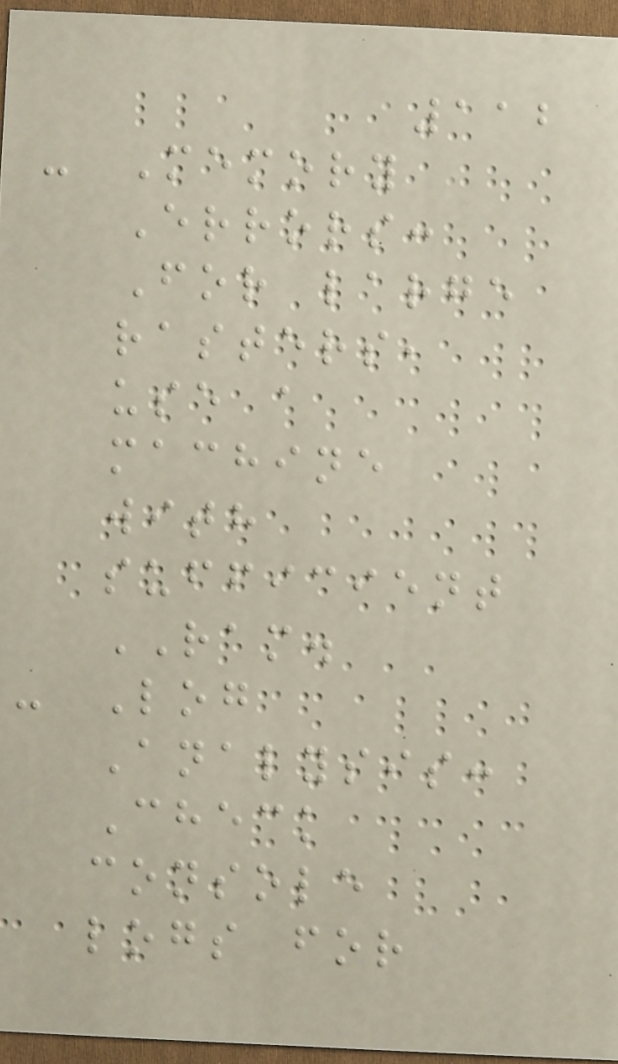112
- Memory
Errors:
For large
rasters,
use a
machine
with
sufficient
RAM.
- Log
Analysis:
Check
console
logs for
